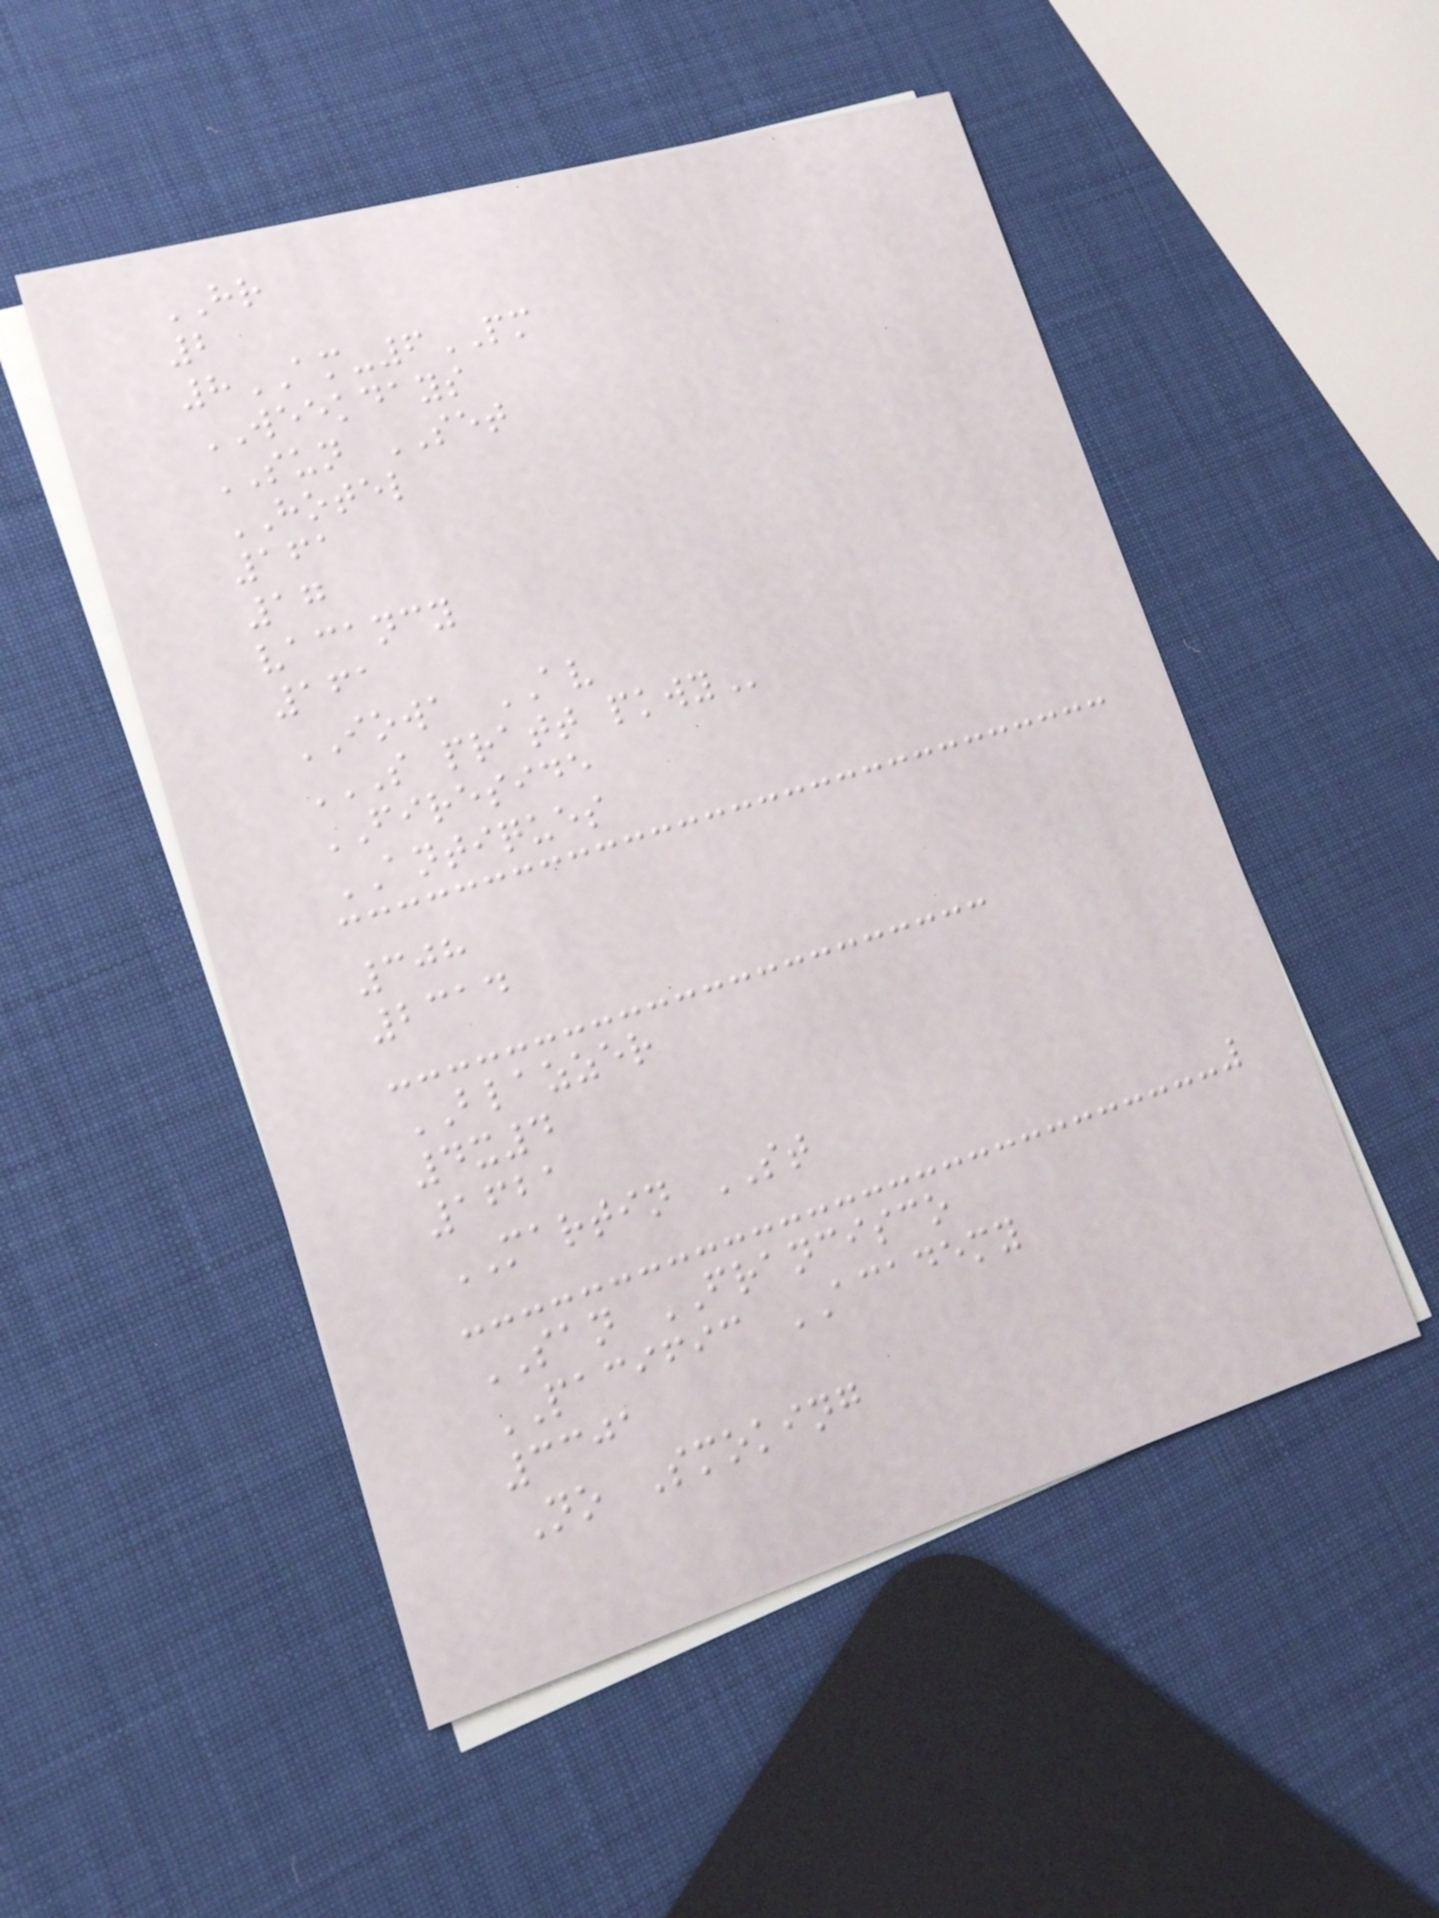HR
2
8AM-6PM
WEEKDAYS
SUN SET
HOTEL
161
17
vacancy
161
IOWA AV
S PRATT PKWY
FIRESIDE
ANTIQUES
308
2314
BLAZZER
4x4
1621
MARTIN ST
SAN FRANCISCO
PACIFIC ACADEMY
3301
No Smoking
